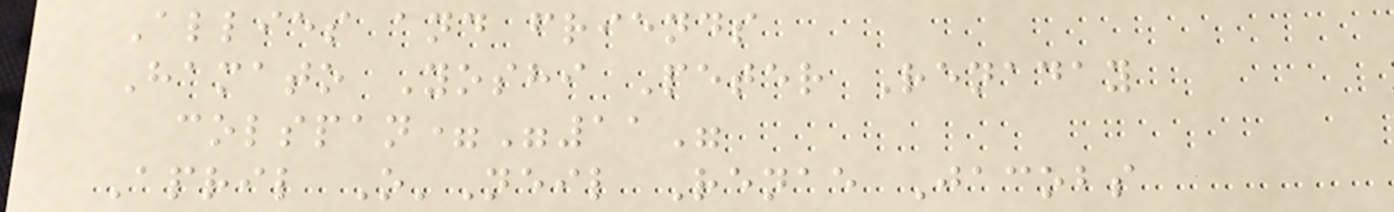Allies and friends
Hamato Yoshi Peter Renaday
colspan="11"
April O'Neil Renae Jacobs
